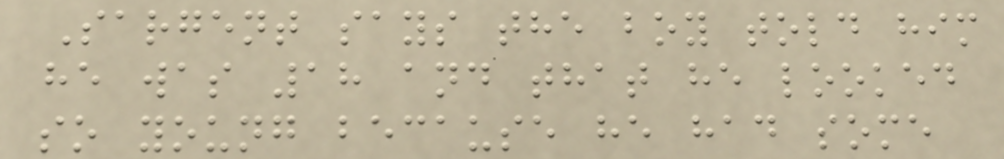Sargent says the boy told him
he was 18 and that he looked
so young because he had some
